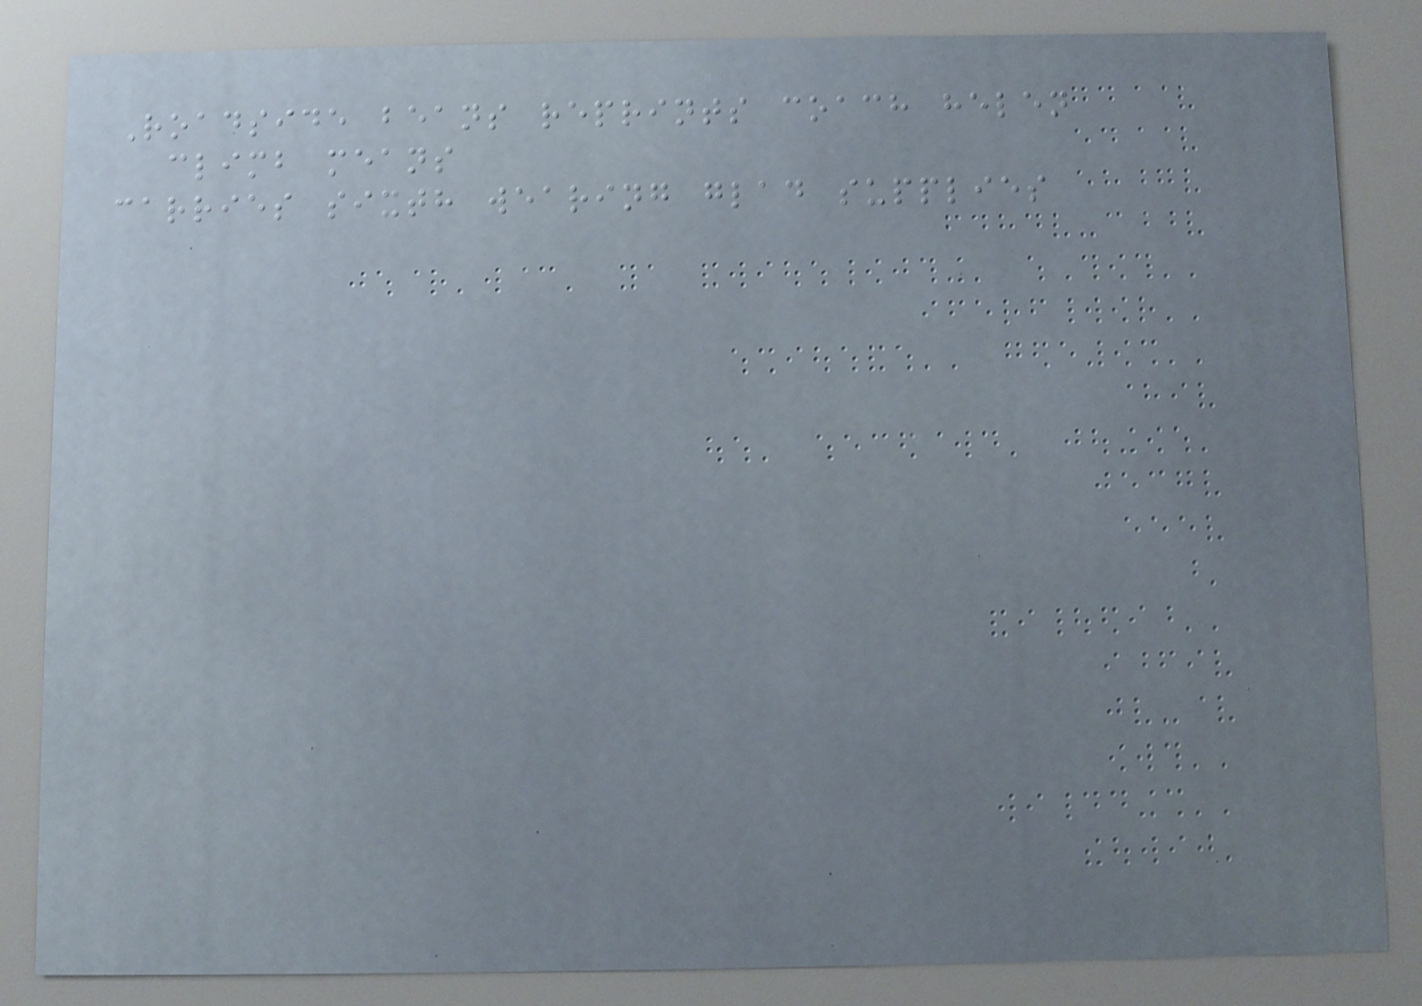Roadside beans reprints coach helen
climb means
carries sixth wearing glad supplies
